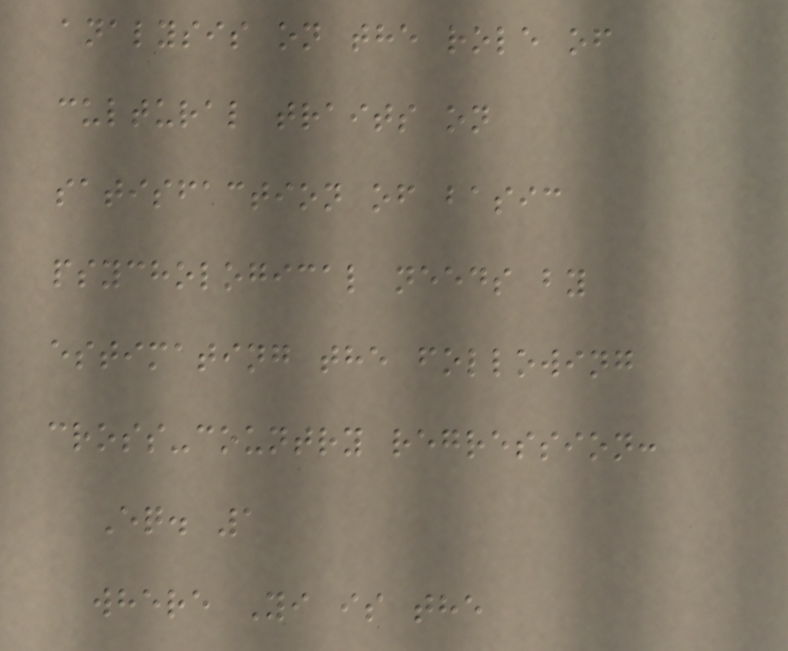analysis on the role of
cultural traits on
satisfaction of basic
psychological needs by
estimating the following
cross-country regression:
Eq. 1
where Yi is the
